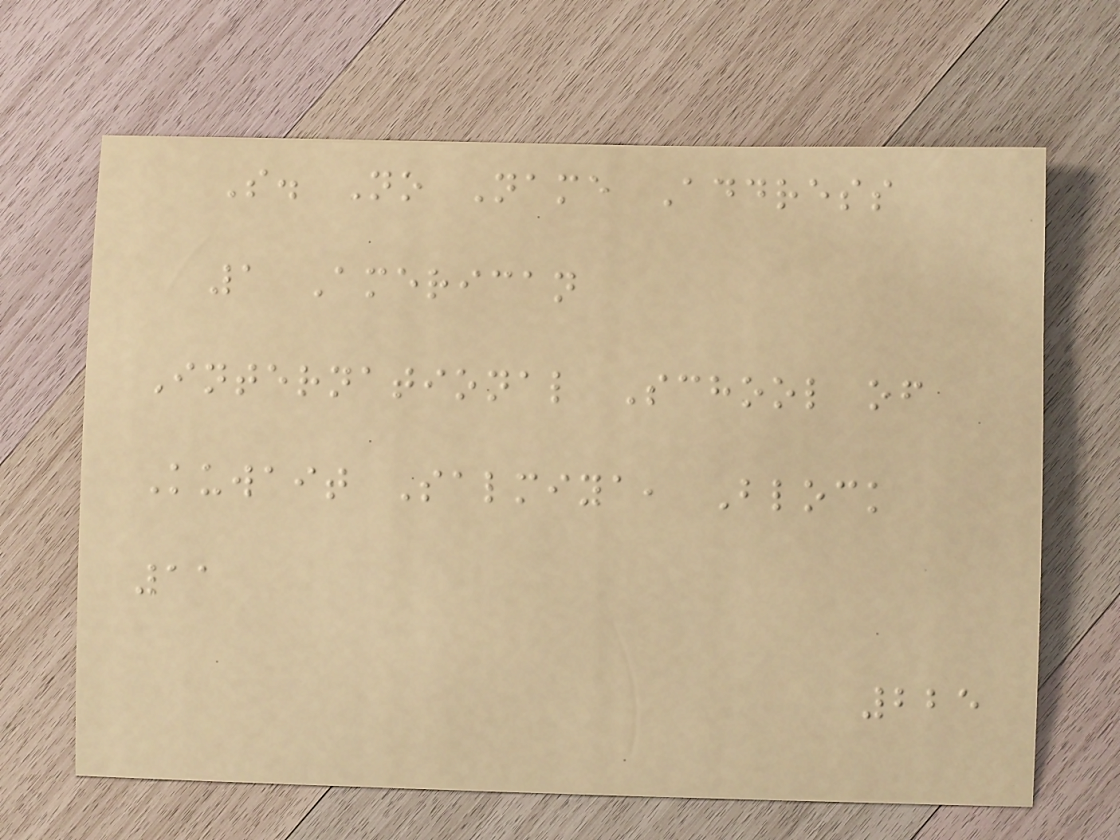S. No Name Address
1 American
International School of
Kuwait Salmiya, Block
11
225
